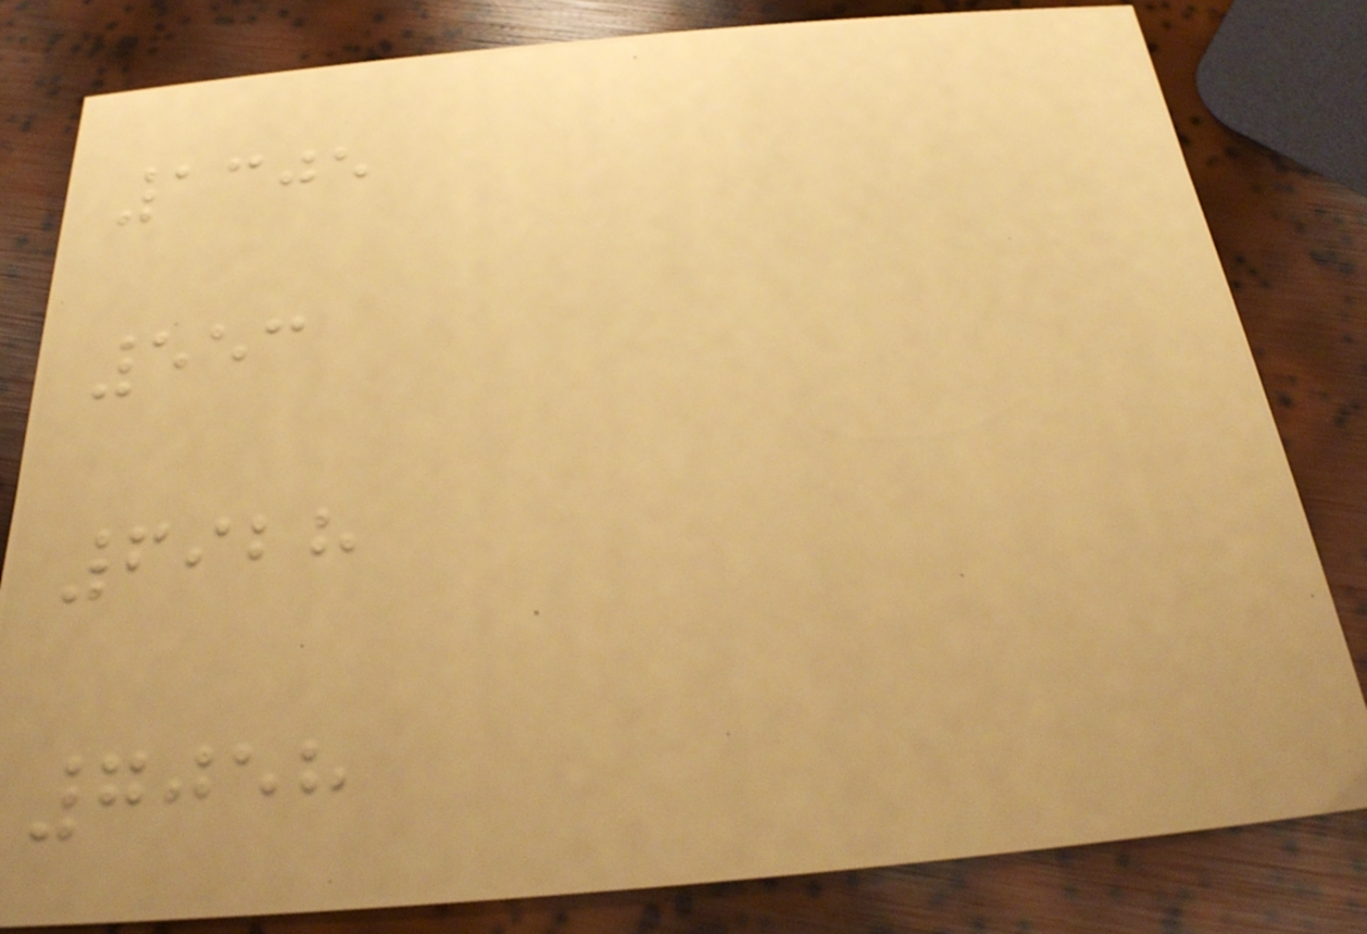1305
553
6928
7058
